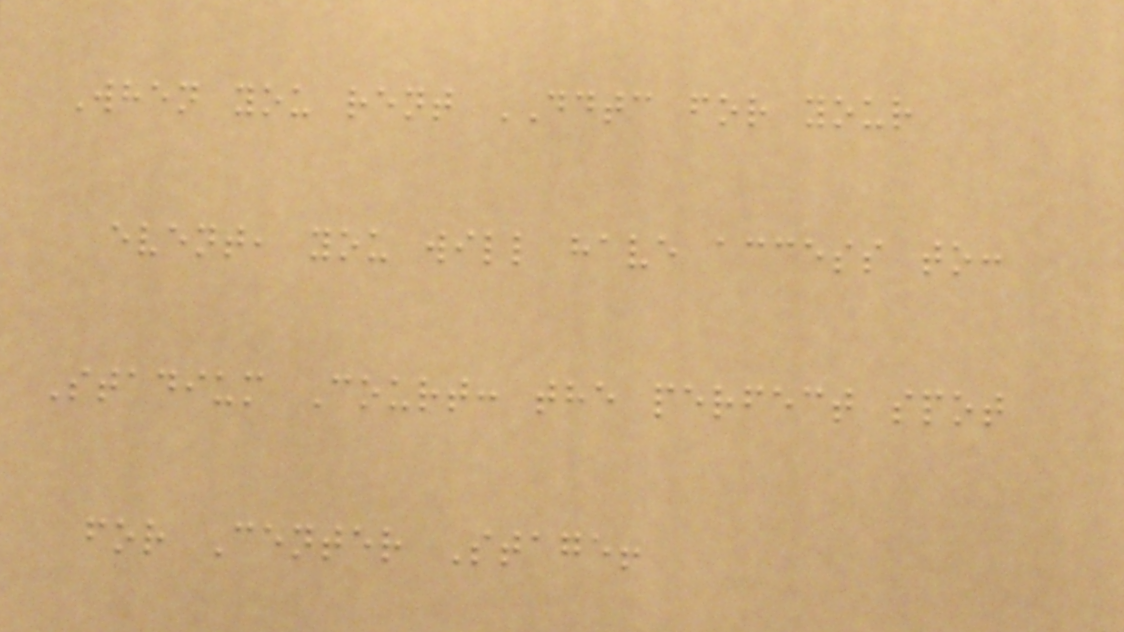When you rent DDTC for your
event, you will have access to:
Stadium Court: the perfect spot
for Center Stage!
